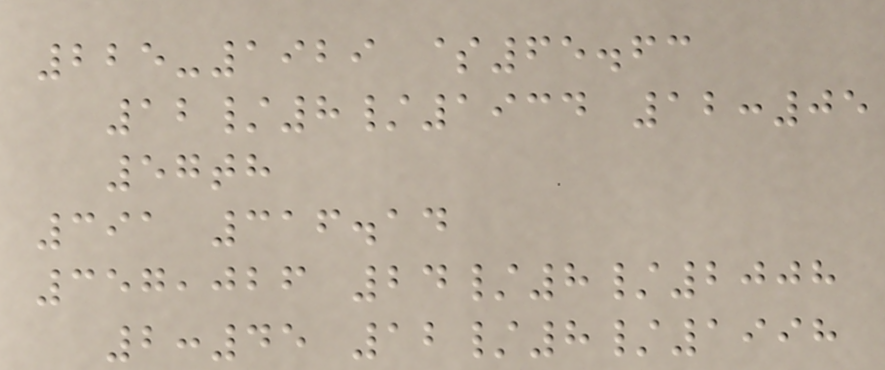225-1929 $65.63
12/8/1934 12:05
57th
391 316.14
357,026 24/8/2008
2:45 12/8/1998
